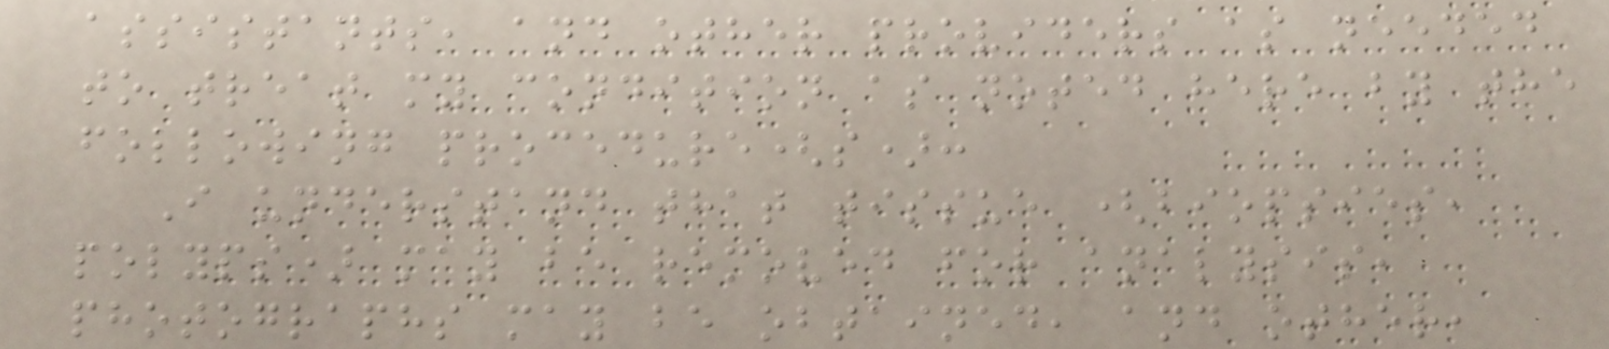assistants, and other providers as needed
to treat my condition as noted here by the
following procedure(s):
I understand that tissue (biopsies,
polyps) may be removed for analysis,
photographs may be obtained, and other,
